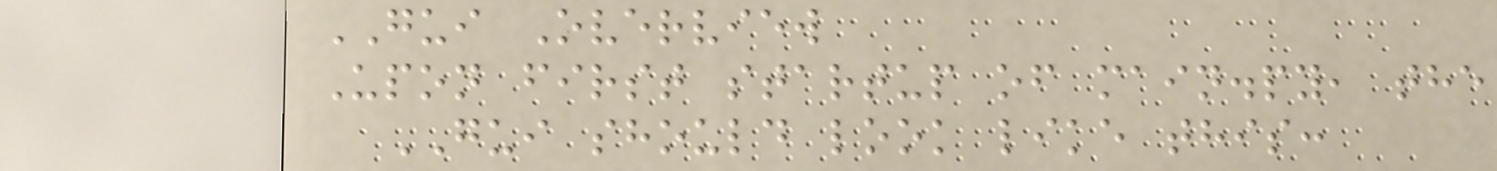GUI Overview
Upon first startup of main.py, the
GUI should look like this:
